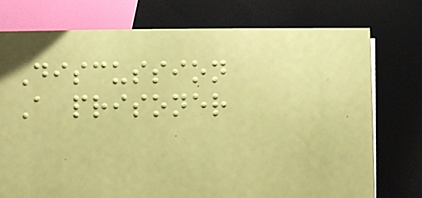Discussion
A prisoner
